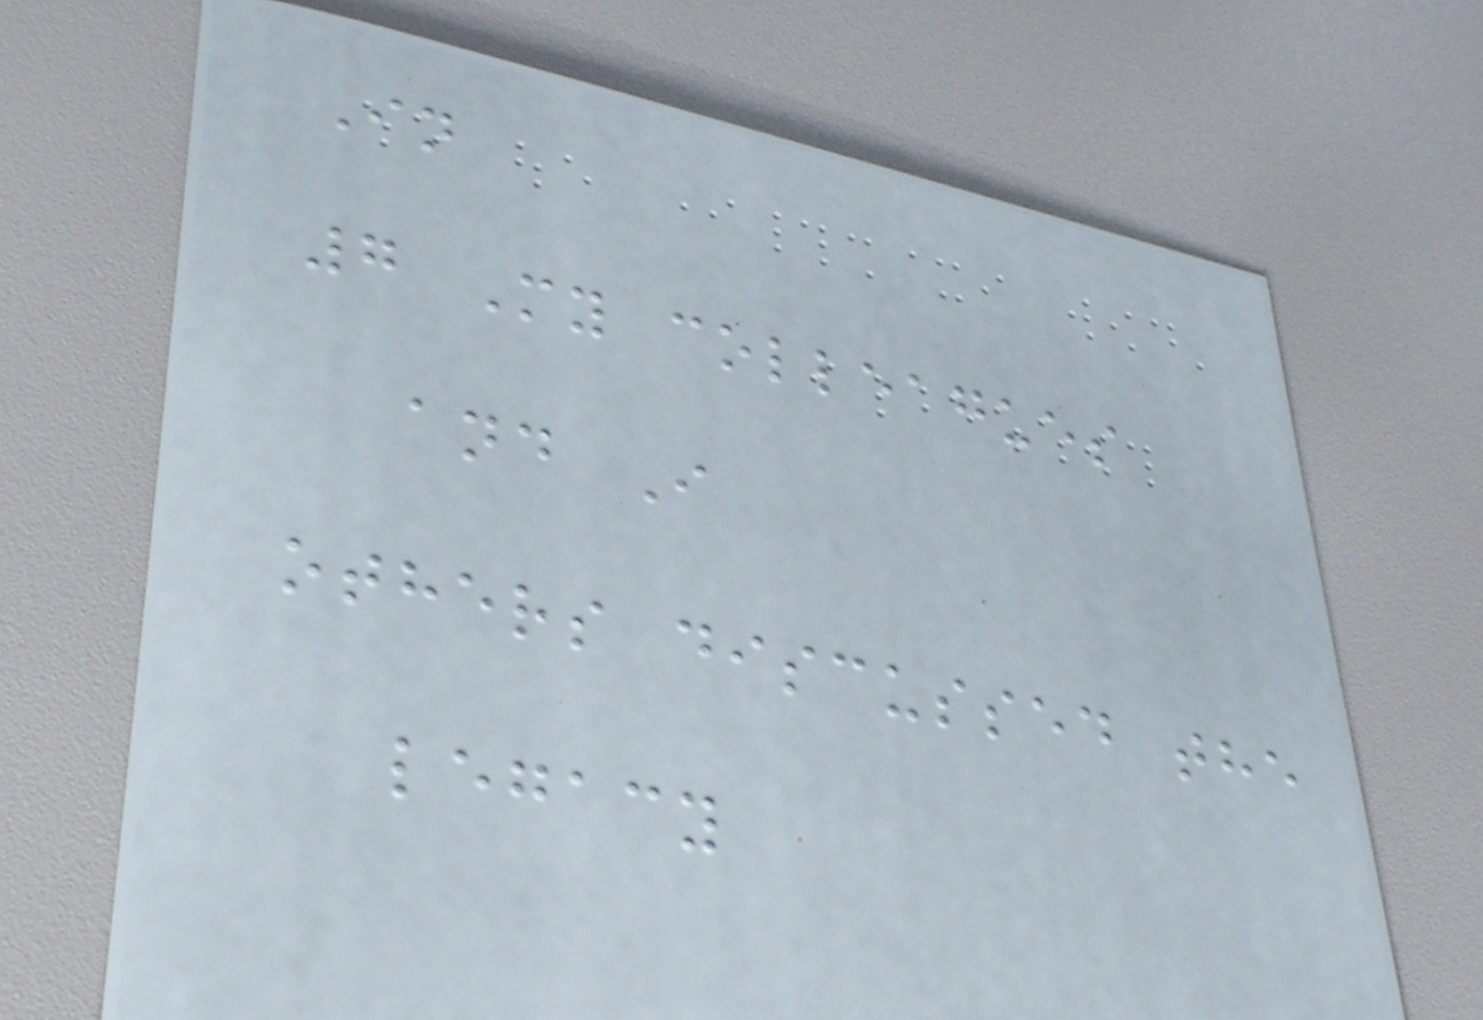In
7 My colleagues
and I
others discussed the
legacy
